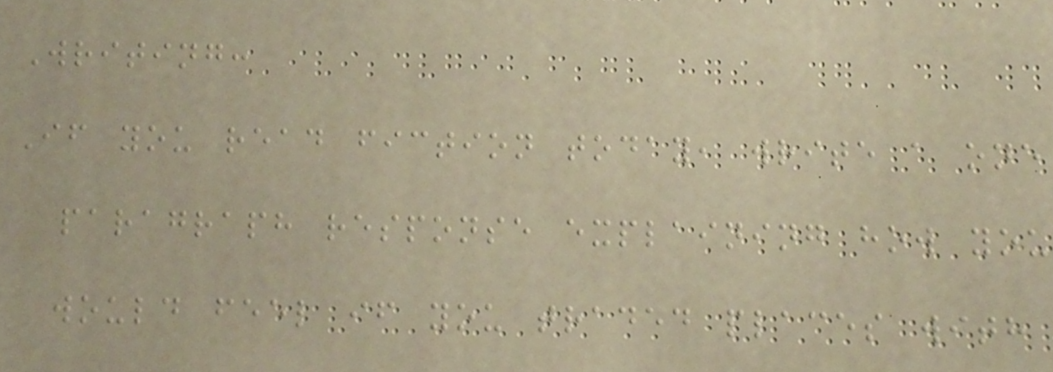Writing:
If you read fiction today, write a one
paragraph response explaining how you
would feel if you traded places with
